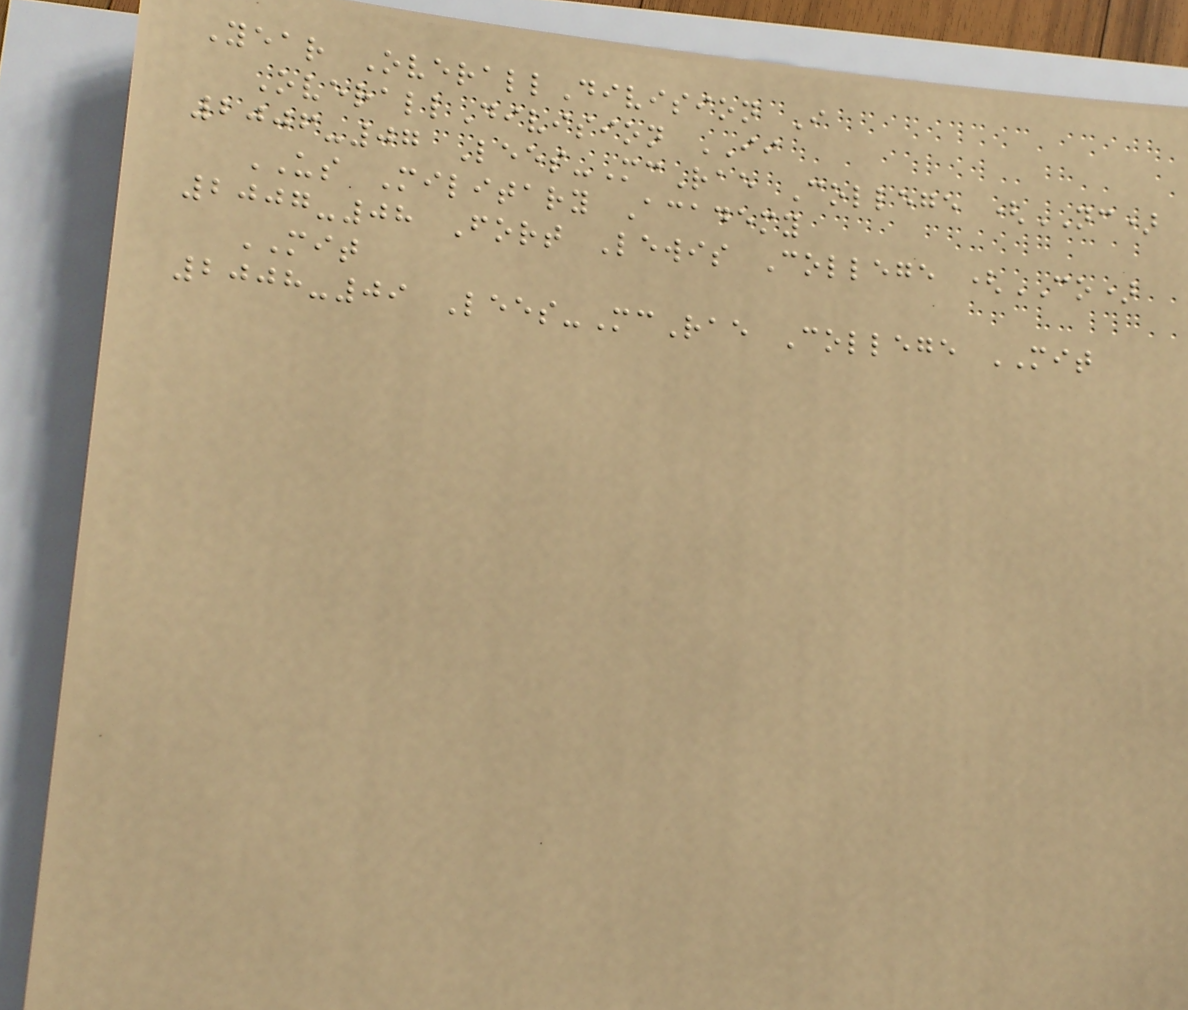Year OverallDivision I
OverallDivision II
2006-07 Lees-McRae College (NC)
US Military Academy
2007-08 Fort Lewis College (CO)
MIT
2008-09 Lees-McRae College MIT
